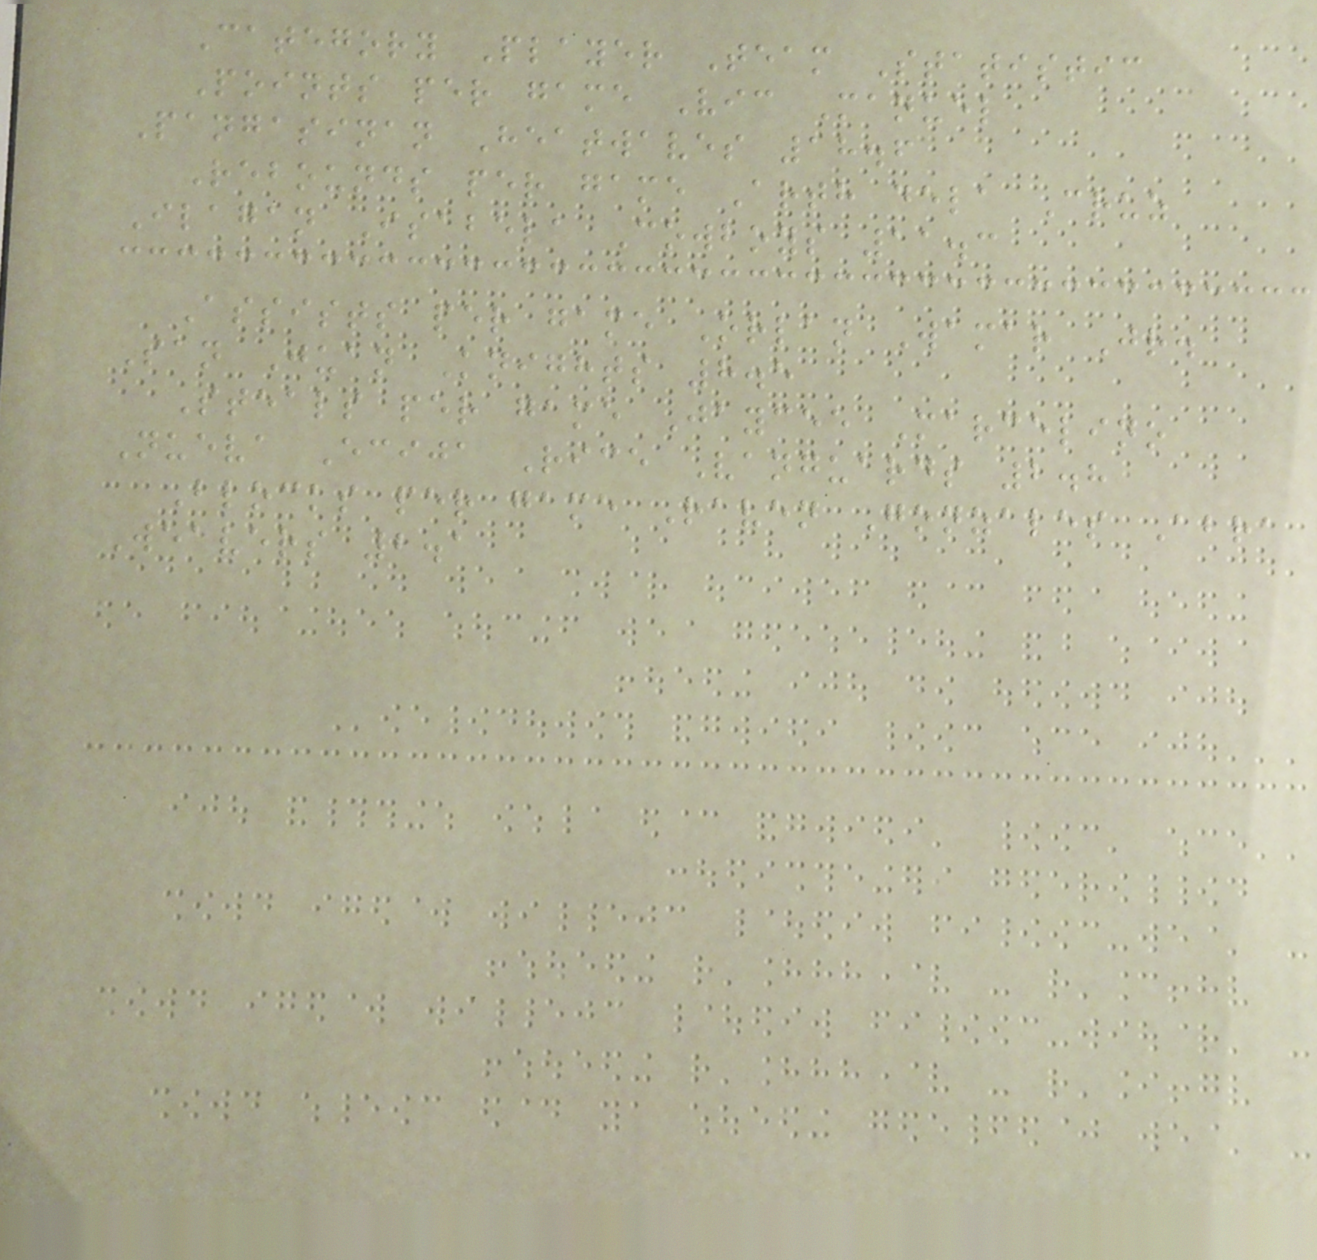Category Player Team Statistic
Points per game Vic Manuel
Pangasinan Heatwaves 18.6
Rebounds per game Arth dela Cruz
Ilagan Isabela Cowboys 11.3
Assists per game Orlan Wamar Jr.
San Juan Knights 8.5
Steals per game Jaycee Marcelino
Nueva Ecija Rice Vanguards 2.8
Blocks per game Raven Gonzales Abra
Weavers 2.1
